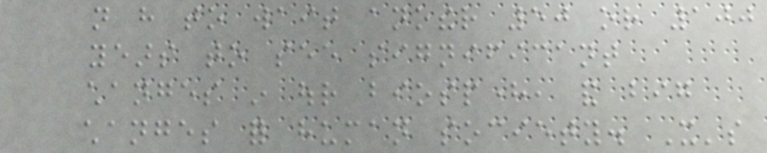not have to wait another 50 or 100
years to see significant
changes in our biosphere, and big
changes for human society. It's
